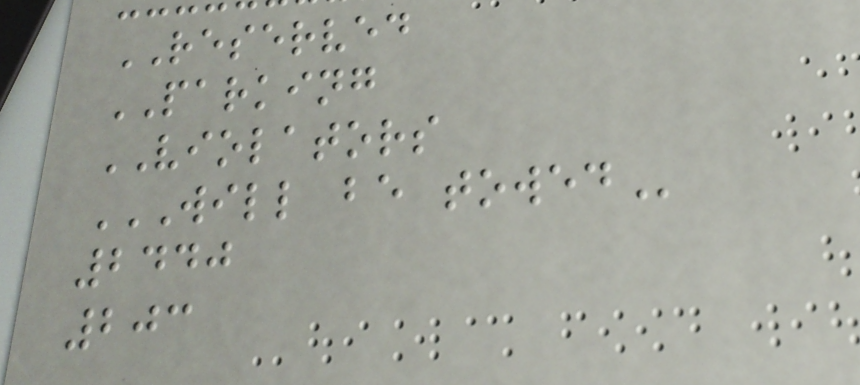RESERVED
PARKING
VIOLATORS
WILL BE TOWED
2440
203
